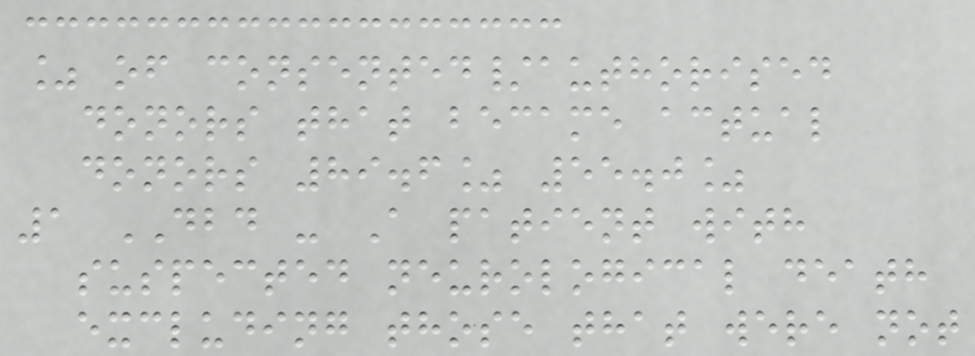% of consented/authorised
donors that became actual
donors 89.6% 55.0%
1 DBD - A patient with
suspected neurological death
excluding those that were not
